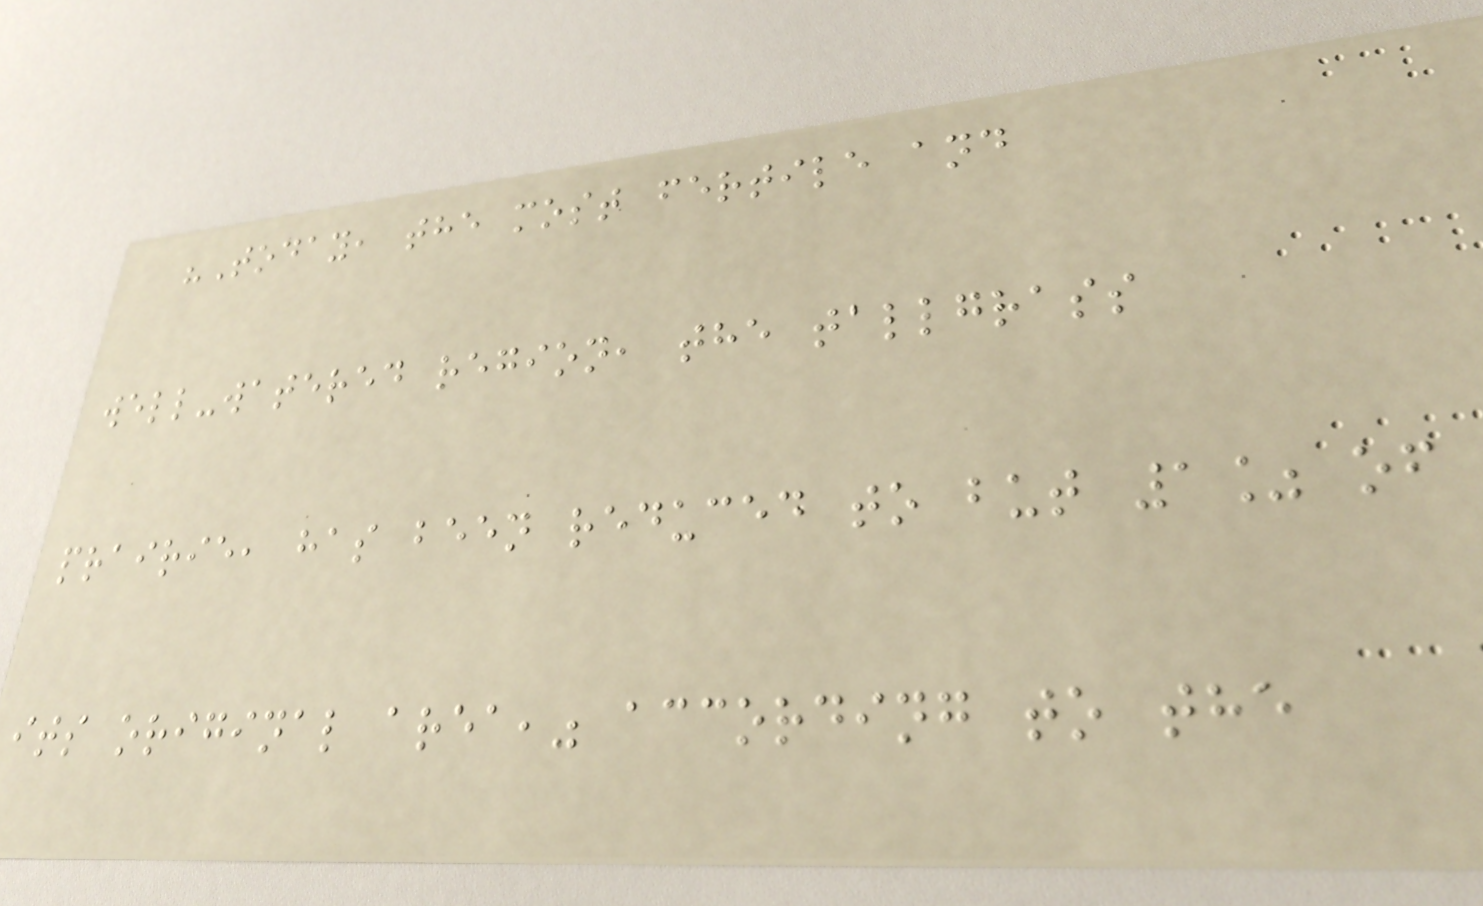"Today, the most fertile and
well-watered region, the tallgrass
prairie, has been reduced to but 1% of
its original area," according to the
